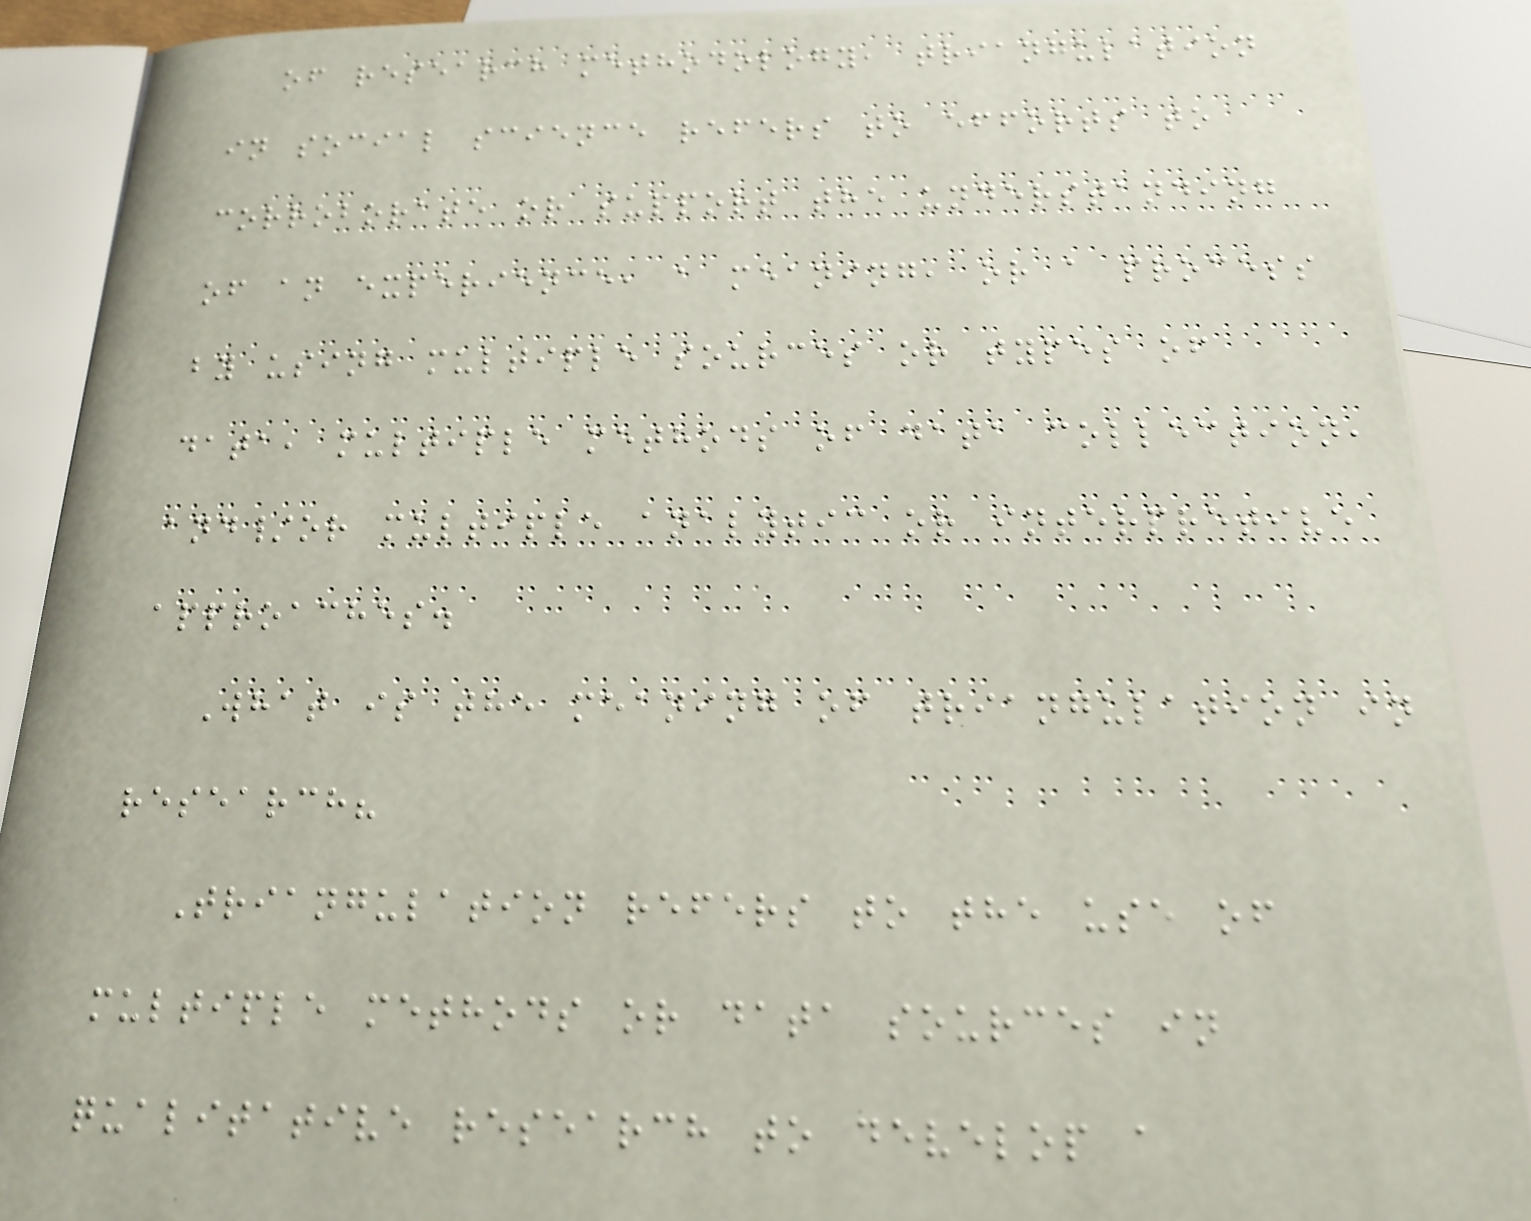of research methodology, triangulation
in social science refers to efforts to
corroborate or support the understanding
of an experience, a meaning, or a process
by using multiple sources or types of
data, multiple methods of data collection,
and/or multiple analytic or interpretive
approaches.
What is the meaning of triangulation in
research?
Triangulation refers to the use of
multiple methods or data sources in
qualitative research to develop a
